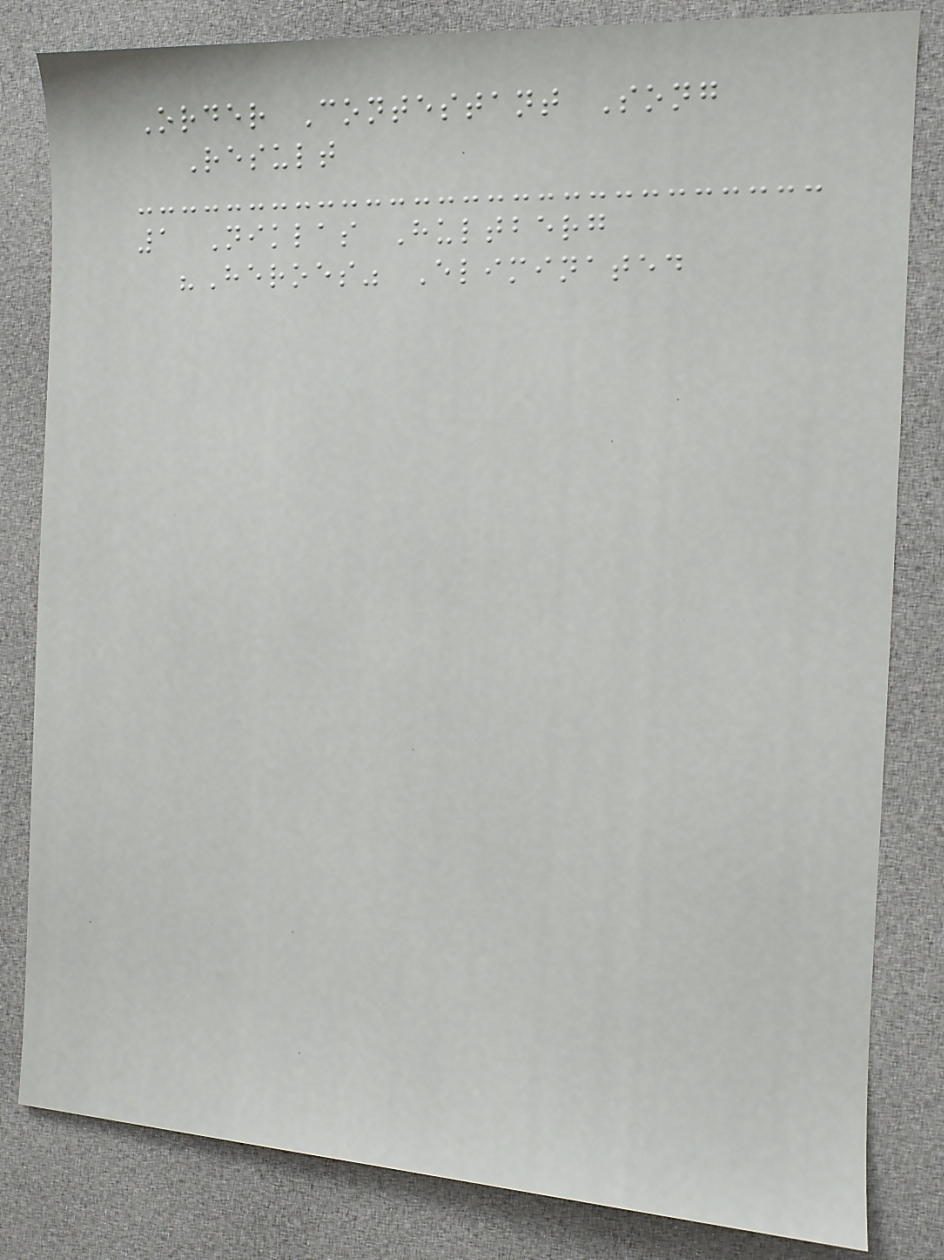Order Contestant Song
Result
1 Niklas Hultberg
"Heroes" Eliminated
